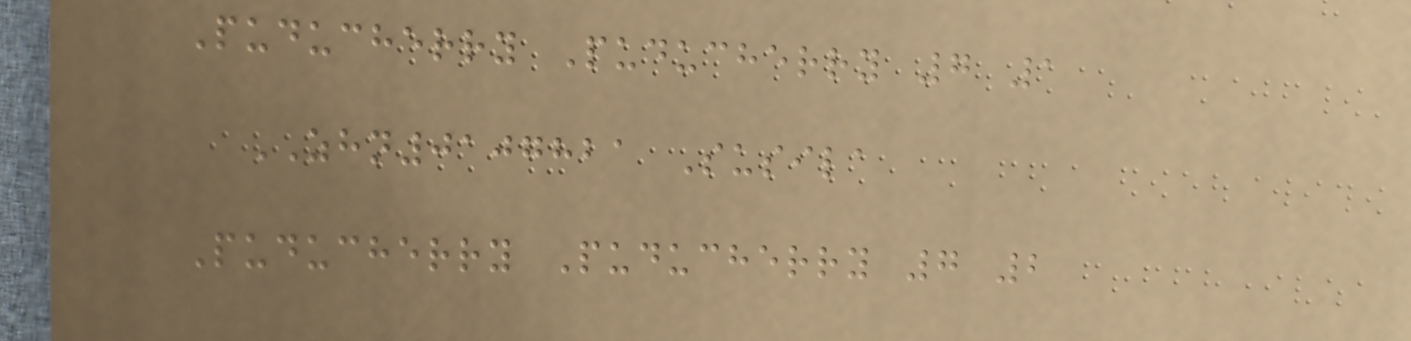Puducherry Puducherry 7 1
ZHN0107821 Susila
Puducherry Puducherry 7 2
